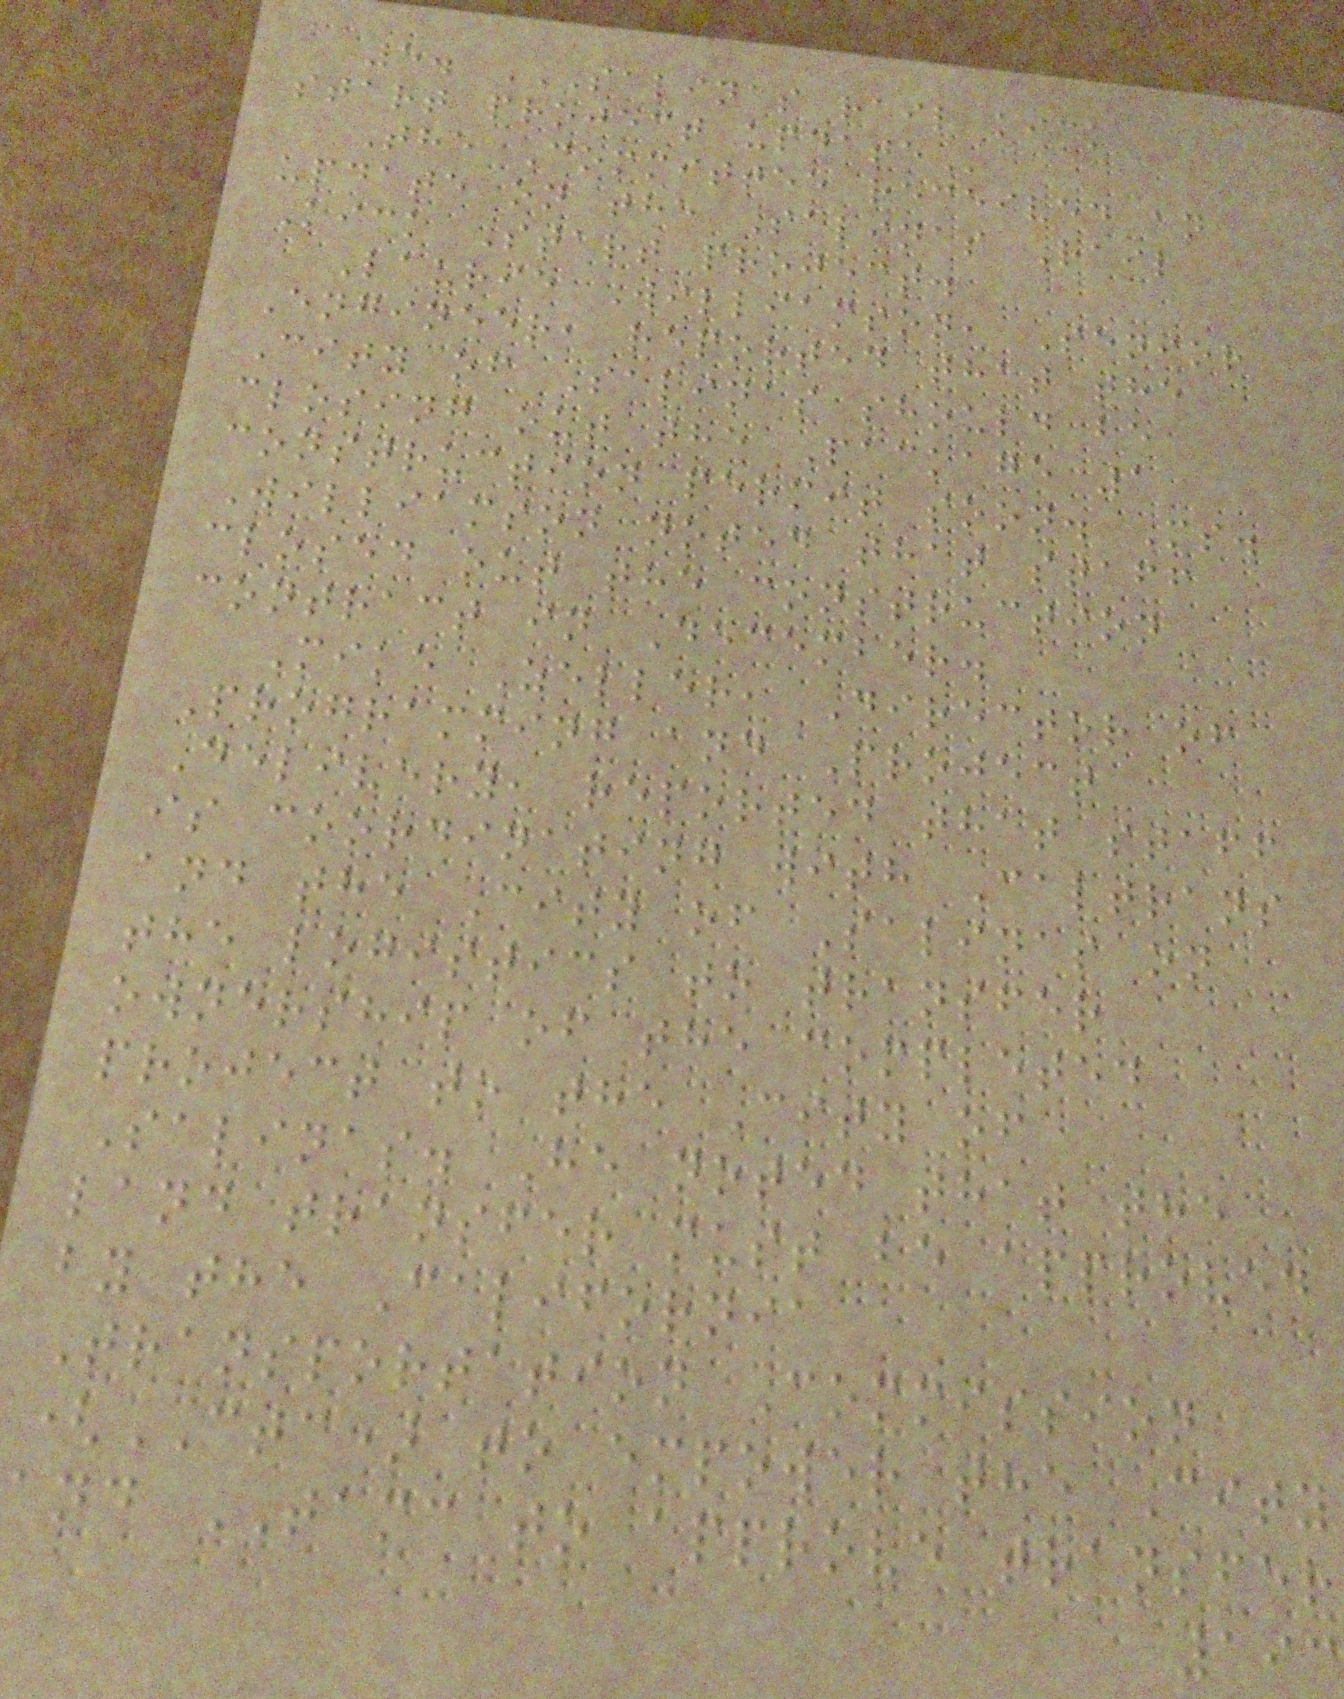5. SALINAS RAIL KICK
START PROJECT UPDATE
The Committee received an
update on the Salinas Rail
Kick Start project.
Laurie Williamson, Senior
Engineer, reported that the
City of Salinas should be
closing out the Package 1
construction permit soon. Ms.
Williamson noted that staff
closed out the construction
contract in December.
Mike Zeller, Director of
Programming and Project
Delivery, reported that staff
is coordinating with Caltrans
and the City of Salinas on
the logistics to transfer
ownership of the completed
project to the City of
Salinas. He noted that the
land transfer must be approved
by the California
Transportation Commission
(CTC) to empower the City
and TAMC to approve transfer
193
